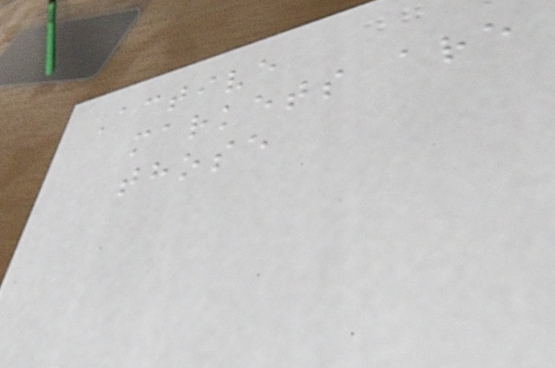Active
markets are
those
